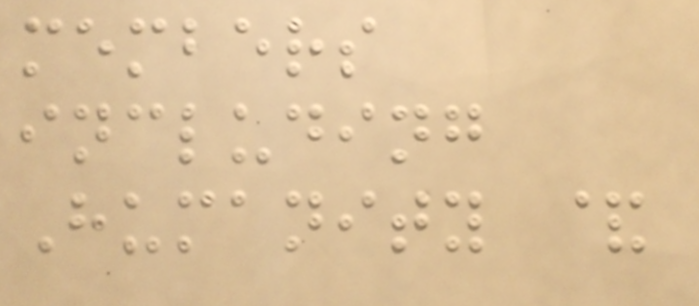members
including
Humanity &
